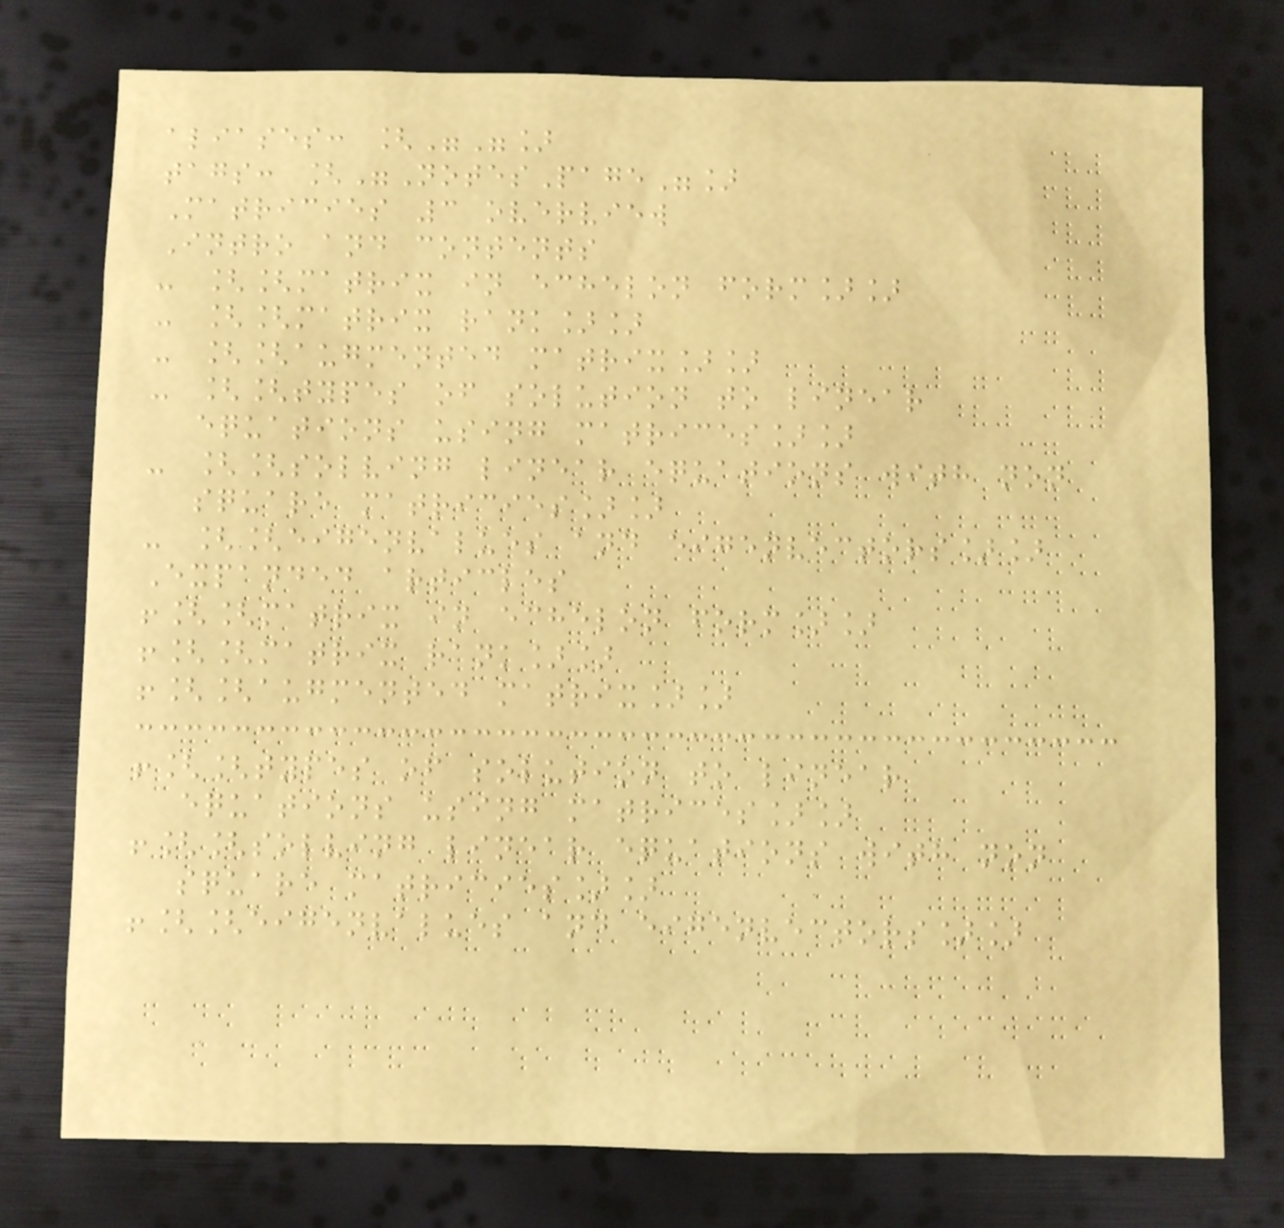aliases: [""]
tags: ["NotesPage"]
Matricies 3 overview
Intro and contents
- [[matrix in echelon form]]
- [[matrix rank]]
- [[augmented matrix]]
- [[types of solution to linear
equations using matrices]]
- [[solving linear equations with non
square matricies]]
- [[eigenvalues and eigenvectors]]
Expanded articles
![[matrix in echelon form]]
![[matrix rank]]
![[augmented matrix]]
![[types of solution to linear
equations using matrices]]
![[solving linear equations with non
square matricies]]
![[eigenvalues and eigenvectors]]
